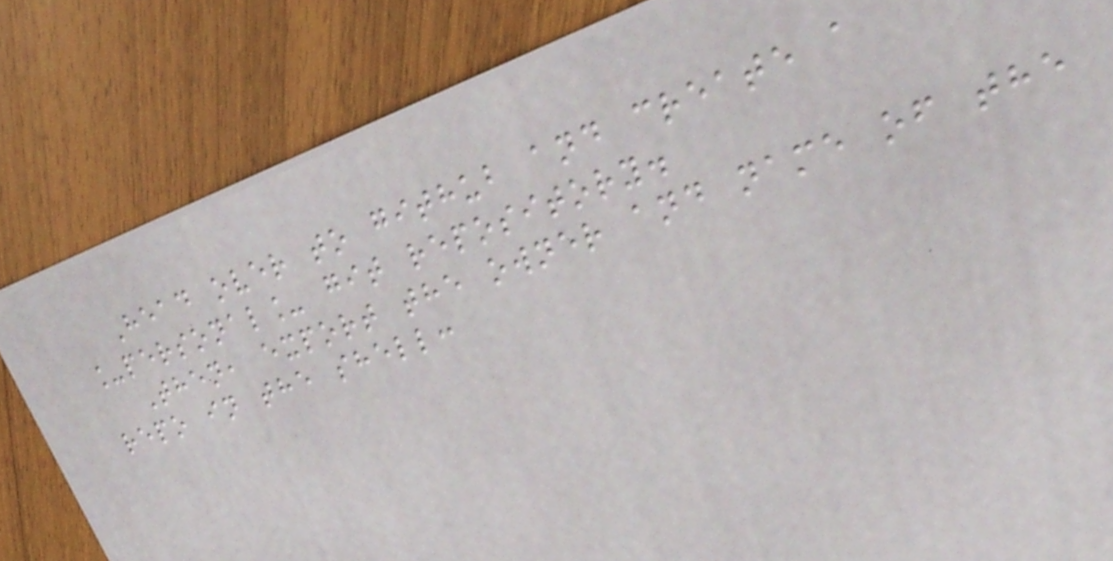Head over to github and create a
_personal_ git repository.
Then, export the owner and name of the
repo in the shell:
